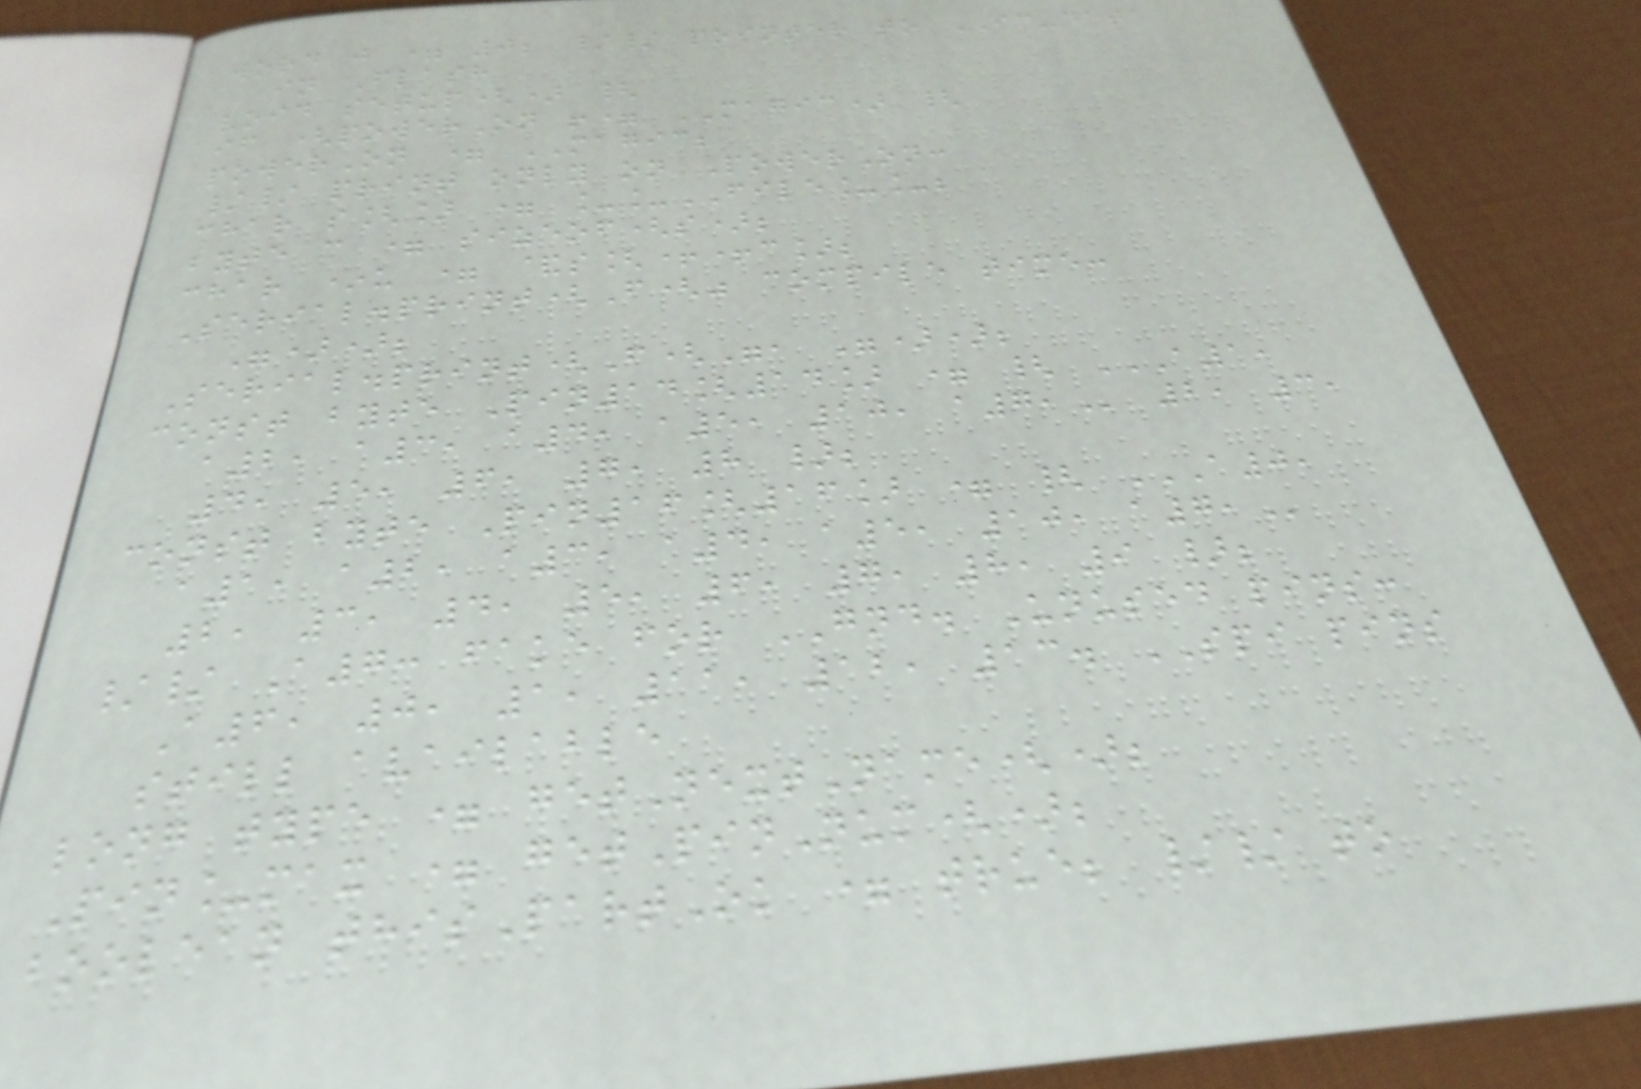word j = 0; // pointer to IC-data
in Flash
void setup() {
if (powerOn != MAGIC) {
powerOn = MAGIC;
// print only on PowerOn:
char s[] = __FILE__;
byte c = sizeof(s);
char *u = &s[++c];
Serial.print(F(" compile time:
"));
Serial.print(F(", "));
const byte Pin14[14] = { A1,
A2, A3, A4, A5, 10, A7, 2, 3,
4, 5, 6, 7, 8 };
const byte Pin16[16] = { A0,
A1, A2, A3, A4, A5, 10, A7,
2, 3, 4, 5, 6, 7, 8, 9 };
// A7: fake for GND. Unused pins:
A6, 0, 1, 11, 12, 13. SPI pins
still available
long type = getNextName();
Pin_max = getPinNum();
boolean thisPartOk = true; // to
